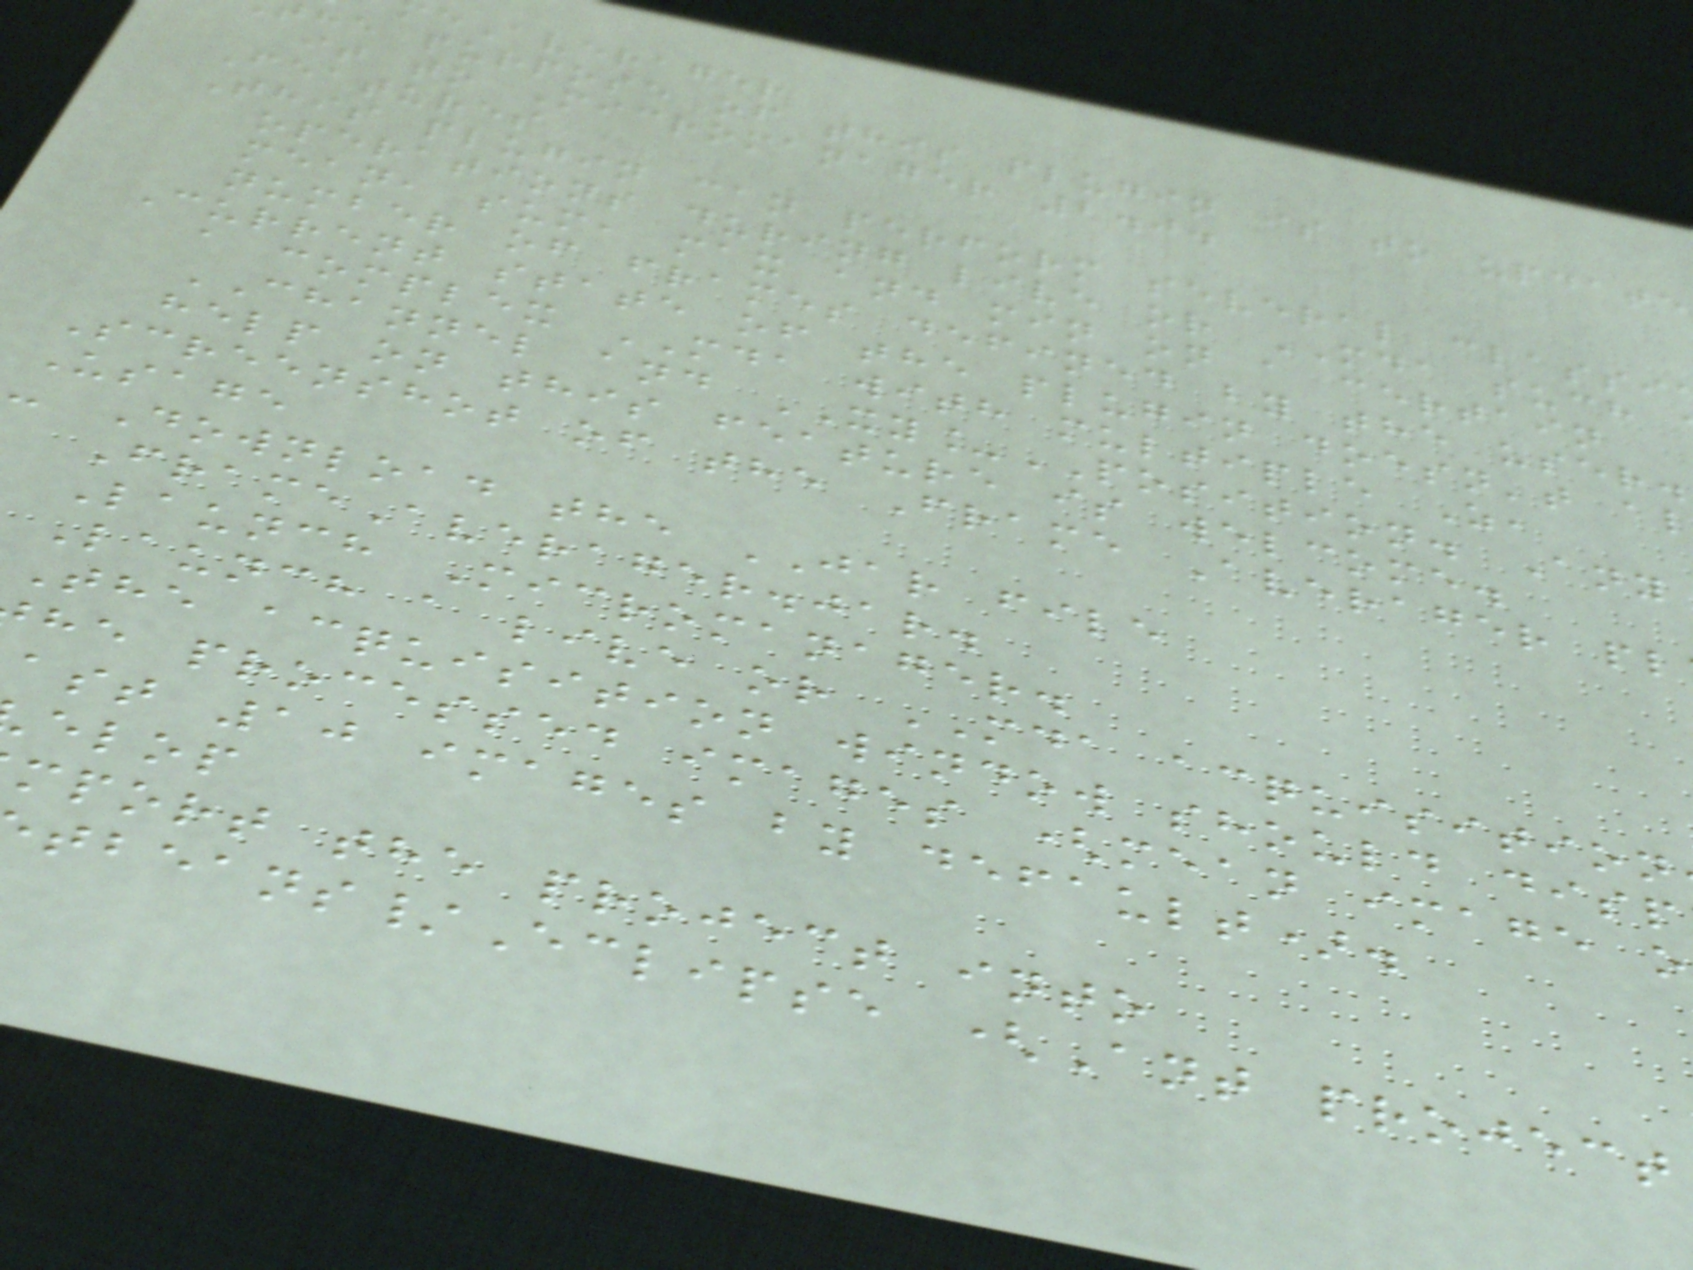eAverager
he purpose of this plugin is to update
it to Micromanager 2.0.
Features
This plugin can perform several classi
operations during live or MDA such
mean, sum, max and min on a certain
number of frames defined by the user.
Current state of the plugin doesn't al
a complex MDA with multiple Z,
CHANNEL and XY_POSITION. Any
help on this feature is welcome.
Screenshot of the Frame Averager pl
Usage
- Download the JAR file
FrameAverager.jar.
Launch Micromanager.
Launch a live or MDA acquisition
The acquisition window should disp
he processed images (mean image o
ast 10 images by default).
elop
mport the project into
tbeans/Eclipse (Ant project
